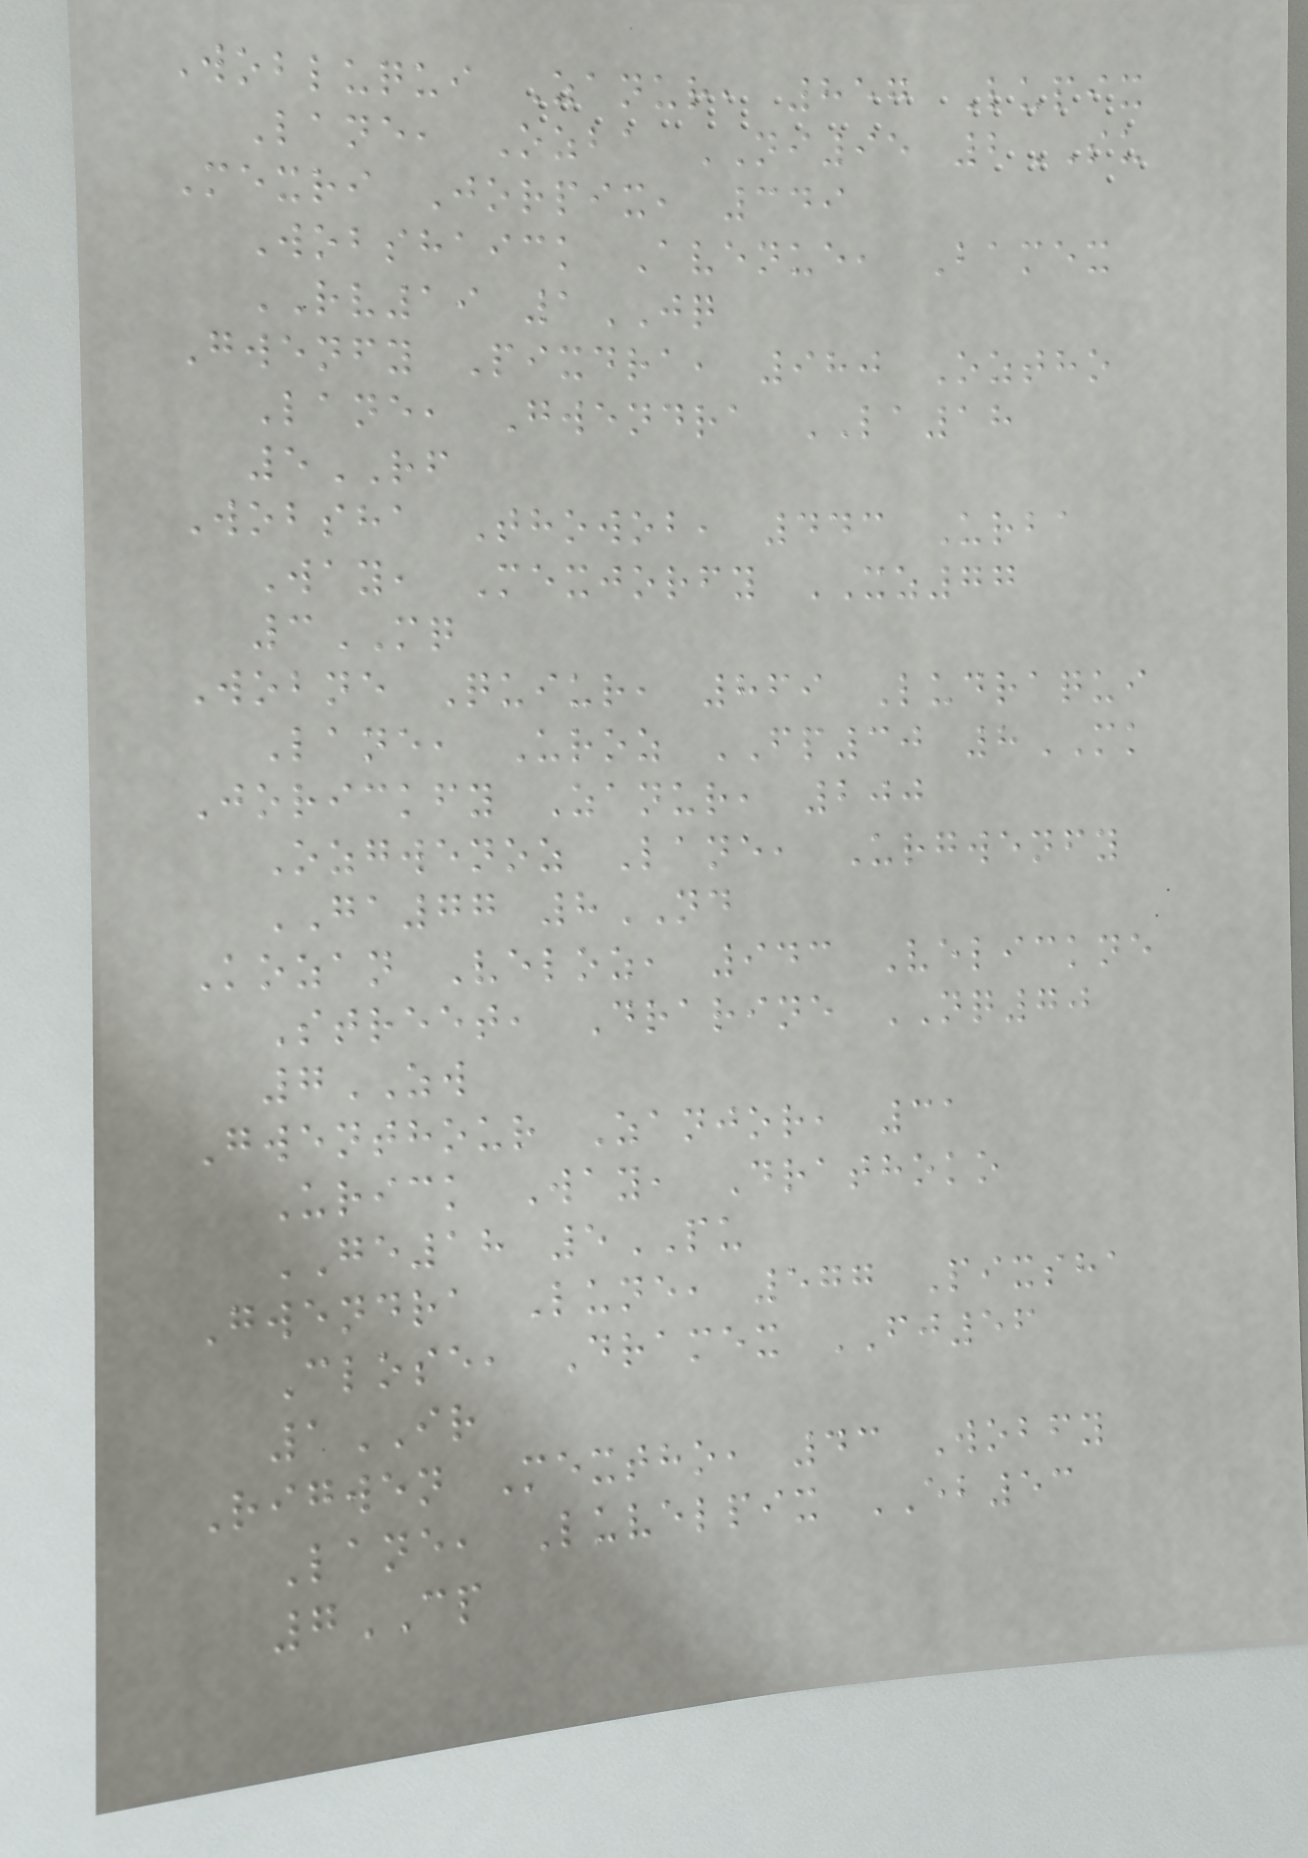Wobluqui Zanur, 857 Lupix
Lane, Ozba NI95 2SU
Mexri Jorpix, 349
Wobshaick Avenue, Bamex
RV19 1JQ
Gwenfy Pixdra, 980 Oztho
Lane, Gwendra LA18
5RF
Wobsha Thowob, 443 Urba
Way, Mexjorfy XZ77
3MQ
Wobne Quiur, 869 Ludraqui
Lane, Uroz FP30 8MK
Jorickfy Zanur, 200
Ozgwenoz Lane, Urgwenfy
GA77 8ND
Kozan Veloz, 943 Velickne
Street, Drarine NQ70
7ZW
Gwenthour Zanjor, 31
Urick Way, Drathoko
GE18 5PU
Gwendra Lune, 577 Pixsha
Close, Dramex FJ56
1IR
Rigwen Mextho, 43 Wobfy
Lane, Luvelpix EB53
7CP
